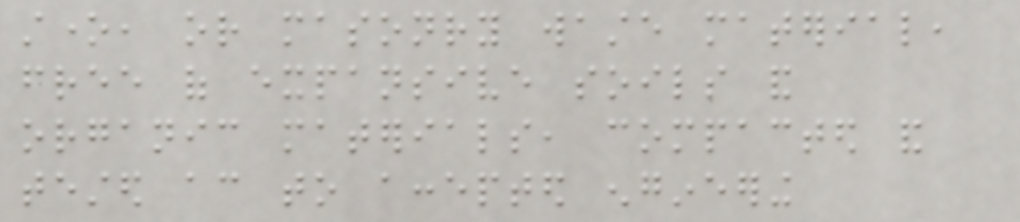stone, or masonry waste material,
free of expansive soils and
organic materials, compacted and
tested according to accepted engineering
